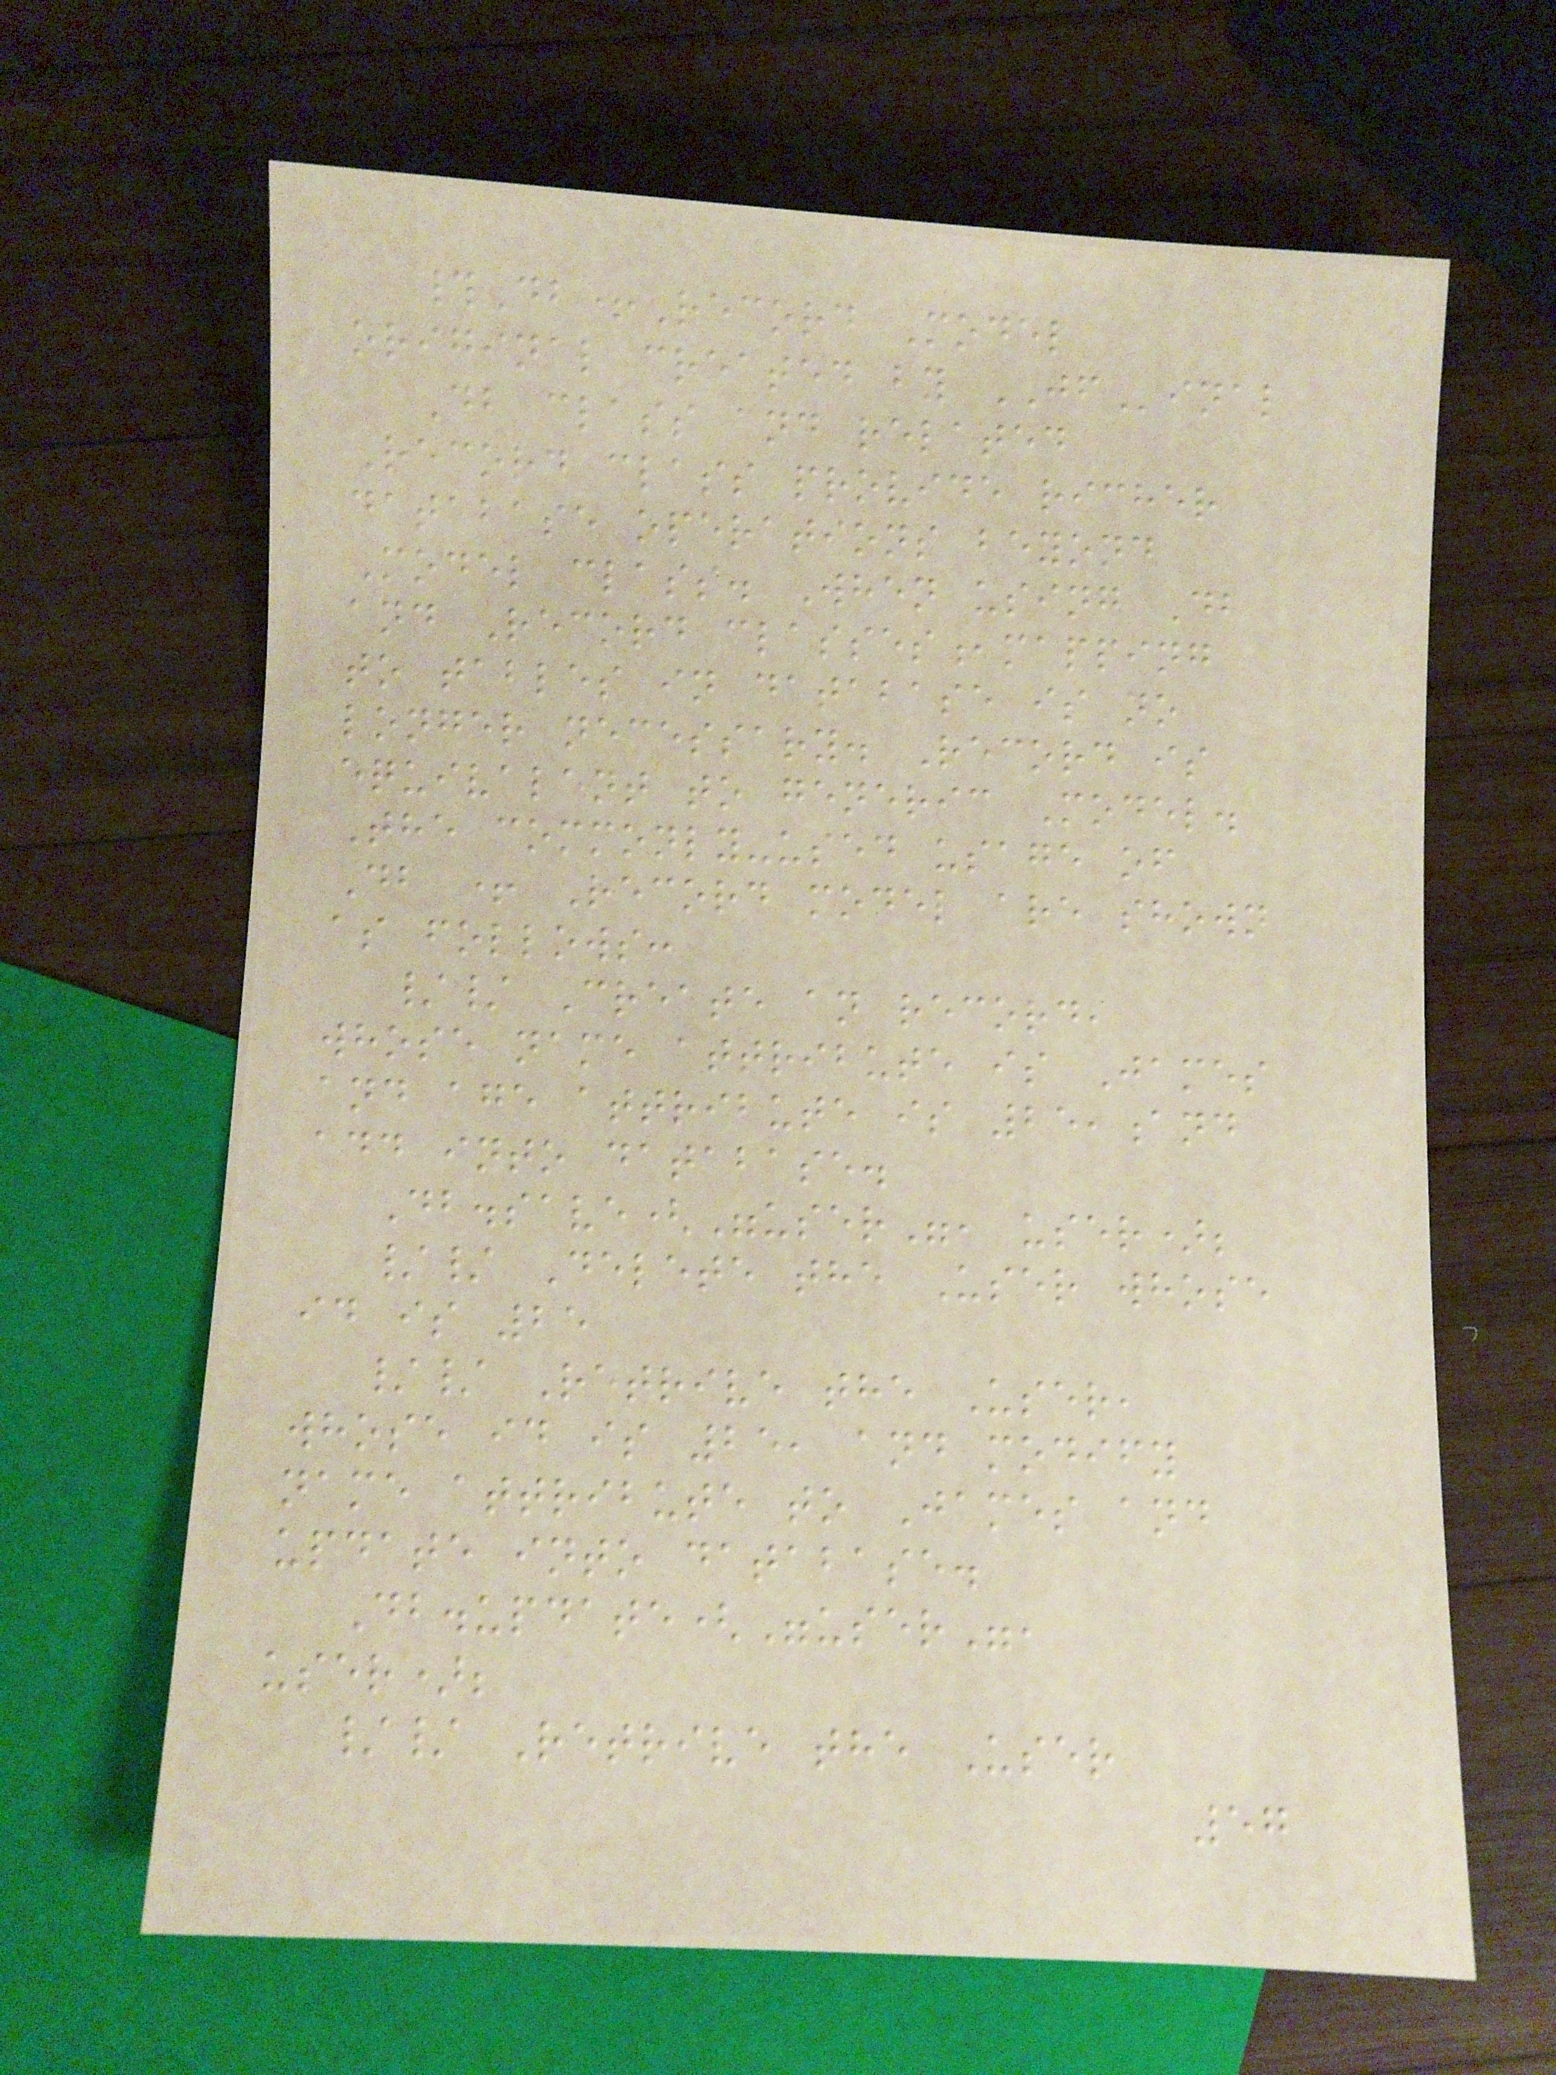#Db+Record Model
original created by JFinal
Db class and related
Record class provide richer
database operations beyond
Model class. When using Db
and Record classes,mapping
to tables in database is no
longer necessary. Record is
equivalent to generic Model.
The commonly-used usage of
Db + Record model are shown
as follows:
// Create an record,
whose name attribute is James
and age attribute is 25,and
add into database.
Db.save("user", user);
// Delete the User whose
id is 25
// Retrive the User,
whose id is 25, and modify
name attribute to James and
update into database.
Db.update("user",
user);
// Retrive the User
57
